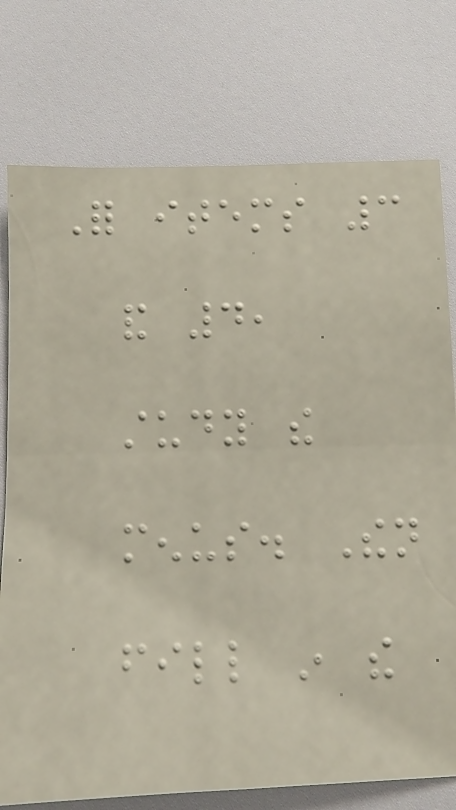For items 3
and 4,
study the
menus. Then
fill in the
